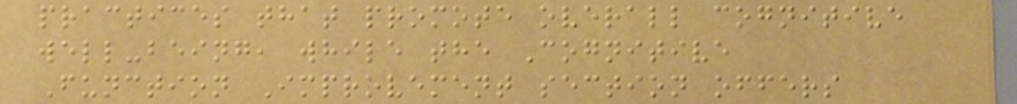practices that promote overall cognitive
well-being, while the Cognitive
Function Improvement section offers
